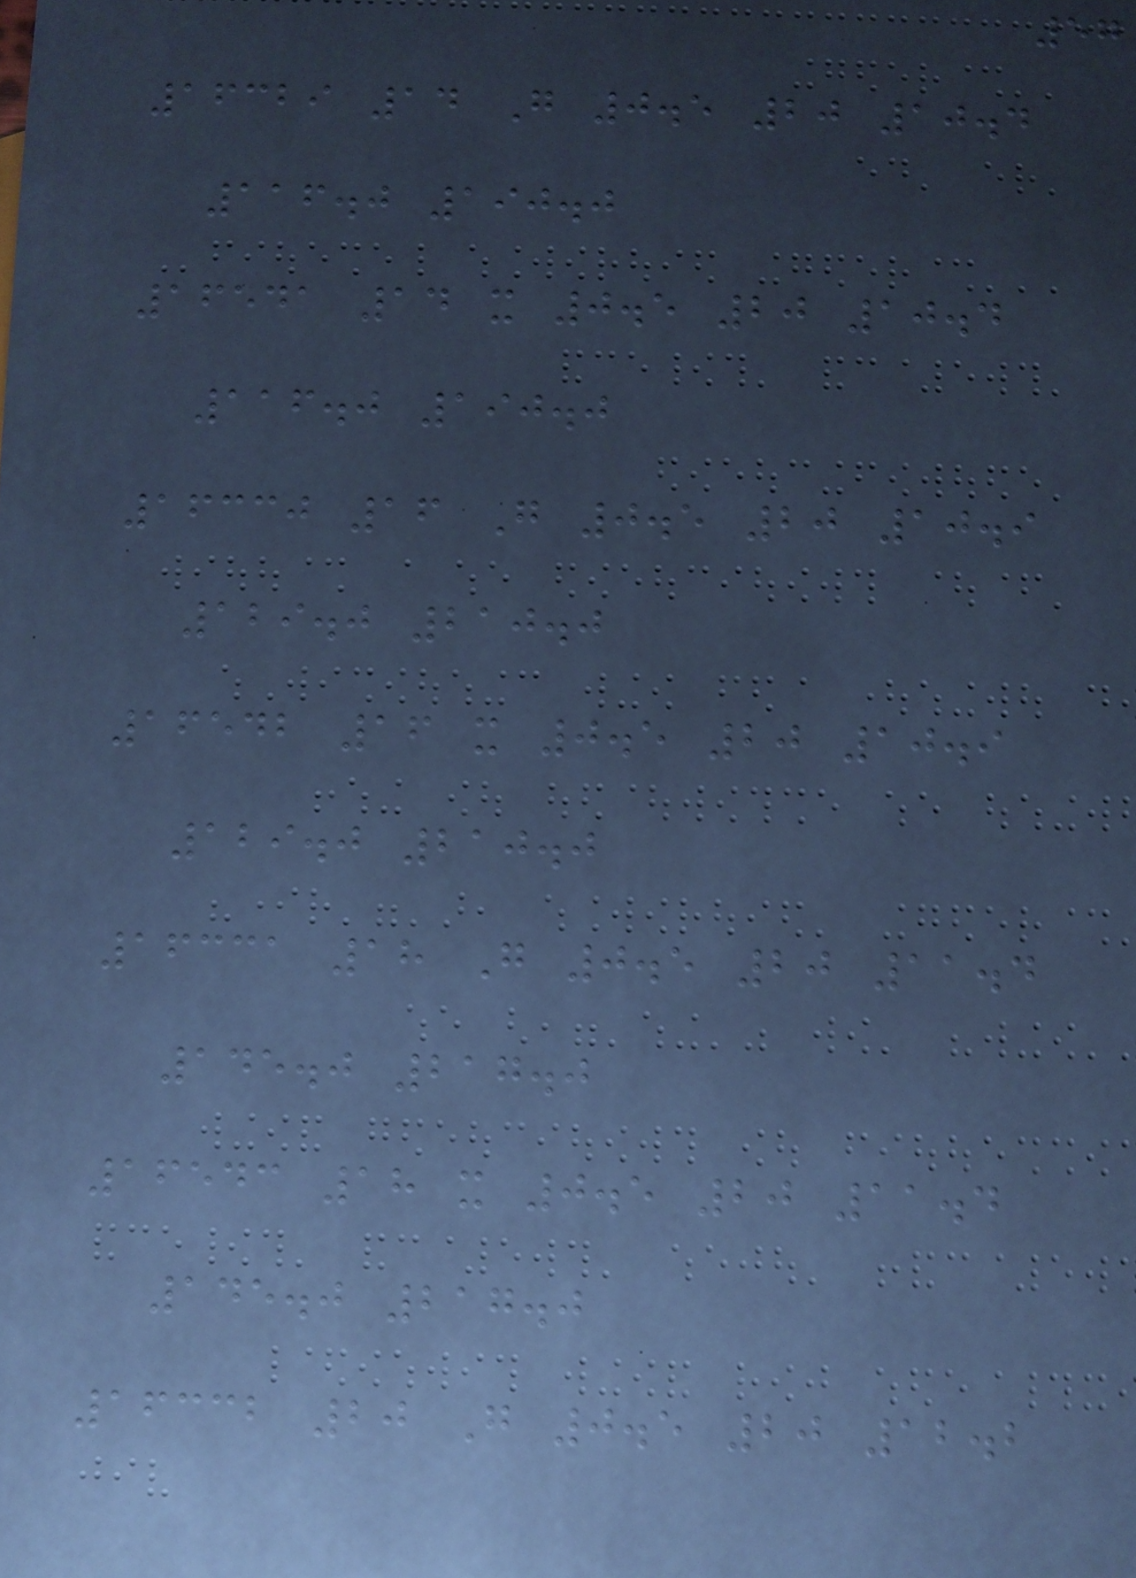57
16329 14 G 0.5 20 10.4
116.0 190.0
16541 14 x 0.5 20 10.4
116.0 190.0
16330 16 G 0.5 20 10.9
129.0 210.0
16542 16 x 0.5 20 10.9
129.0 210.0
16331 18 G 0.5 20 11.4
145.0 217.0
16543 18 x 0.5 20 11.4
145.0 217.0
16332 20 G 0.5 20 12.2
